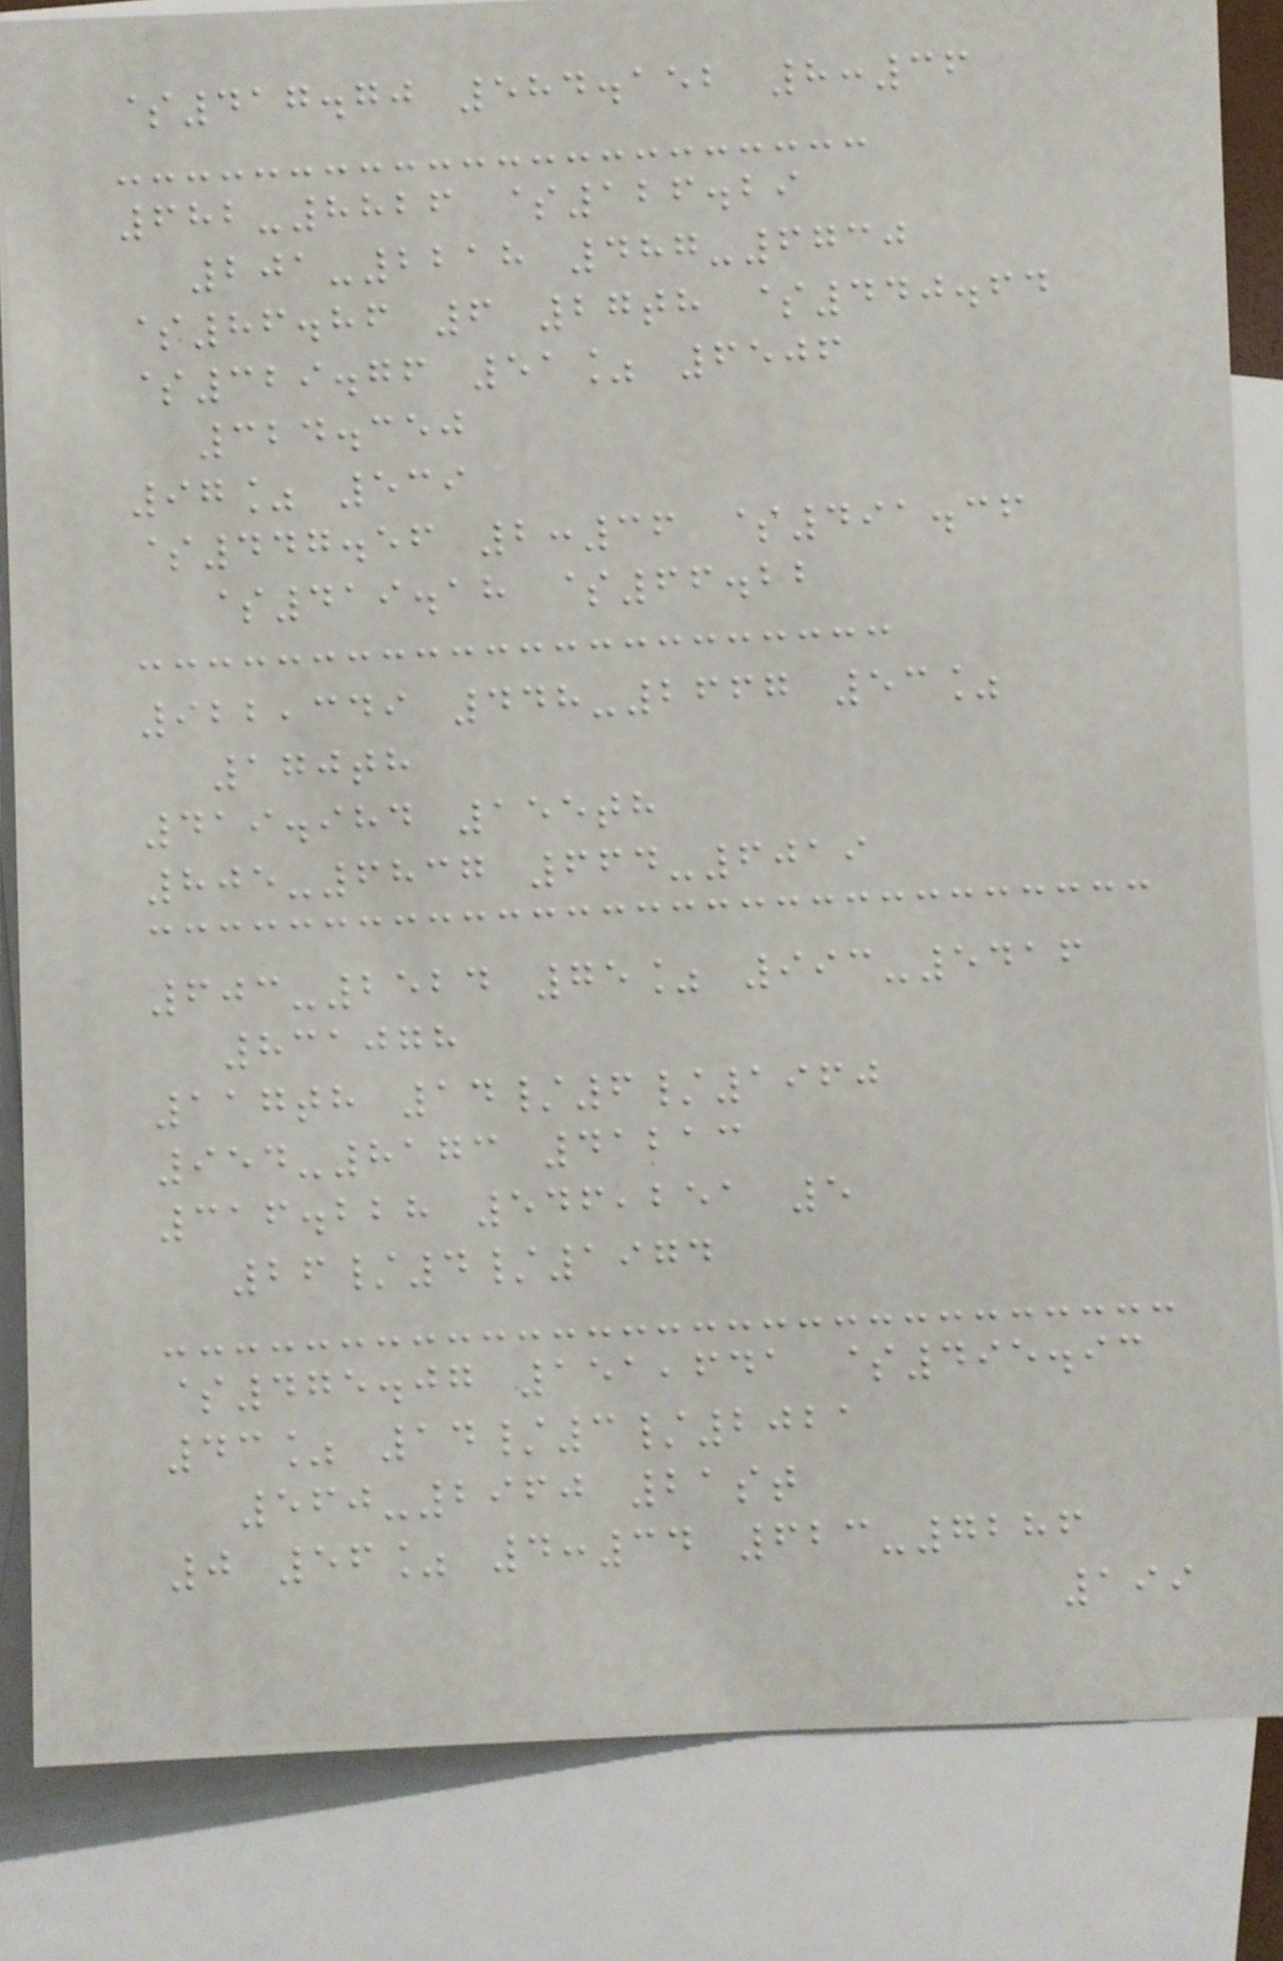$417.70 584.152 8:36
682-8826 $126.29
201-2218 487-6730
$86.86 6 27th $440.64
$329.76 51% 6506
324.350
97% 539
$447.56 2:36 $491.36
$419.18 $66.22
922,349 448-2667 53%
170th
419.984 155th
805-6837 664-6019
603-2524 75% 993-5416
831078
117th 14/6/1960
954-8173 41213
316.228 546,251 5
26/4/1974
$475.07 151,641 $495.93
43% 14/3/2021
560-2960 21st
0 56% 4:34 623-7286
199
